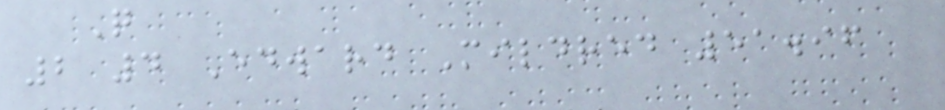Q
2 4 Edward Mildred 51.96
